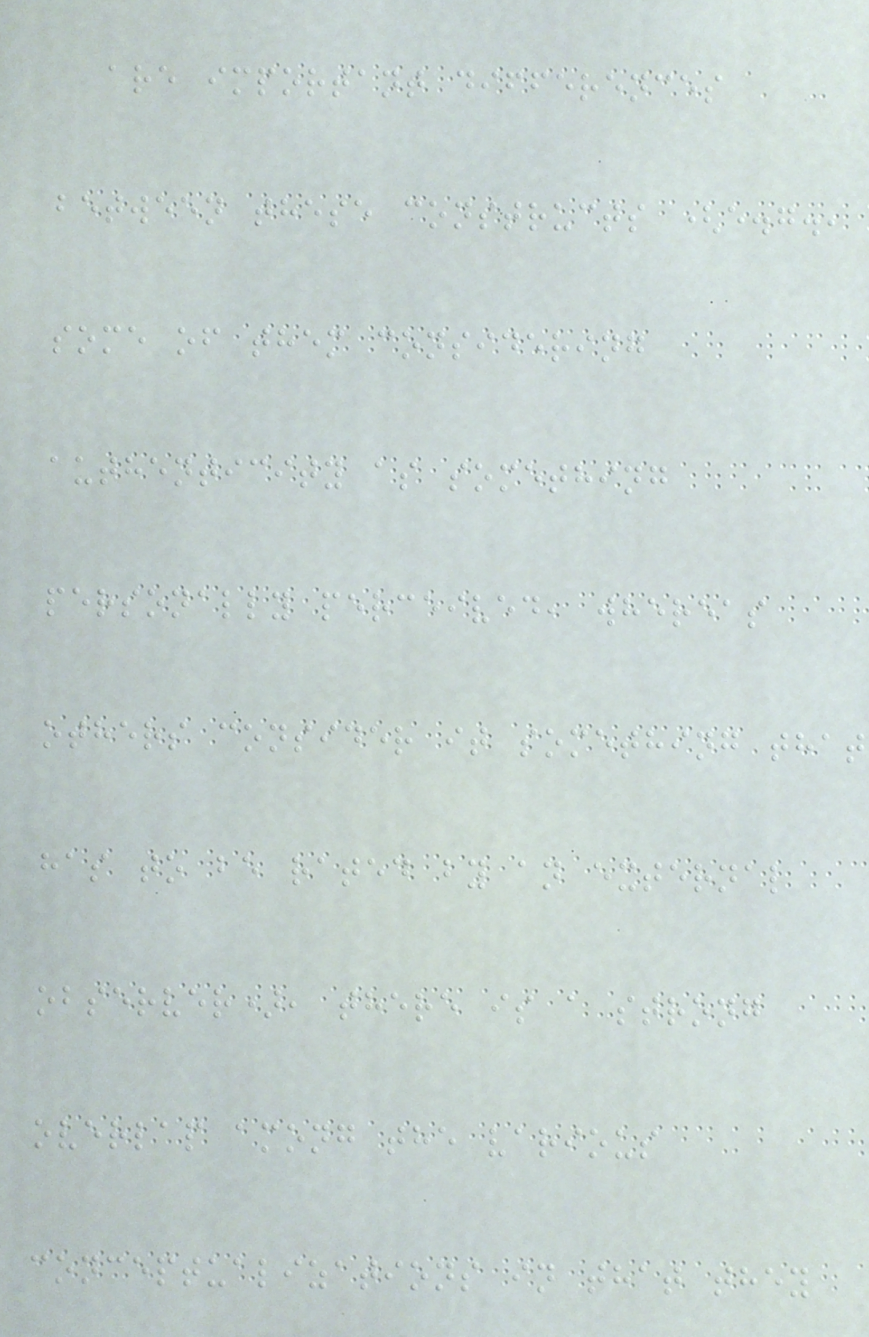are important differences
between these constructs (e.g.,
some of them considering
authenticity as something
personally perceived, whereas
others consider it something that
has to be rated by an external
observer), there is a strong
overlap among the various
conceptualizations in that they
